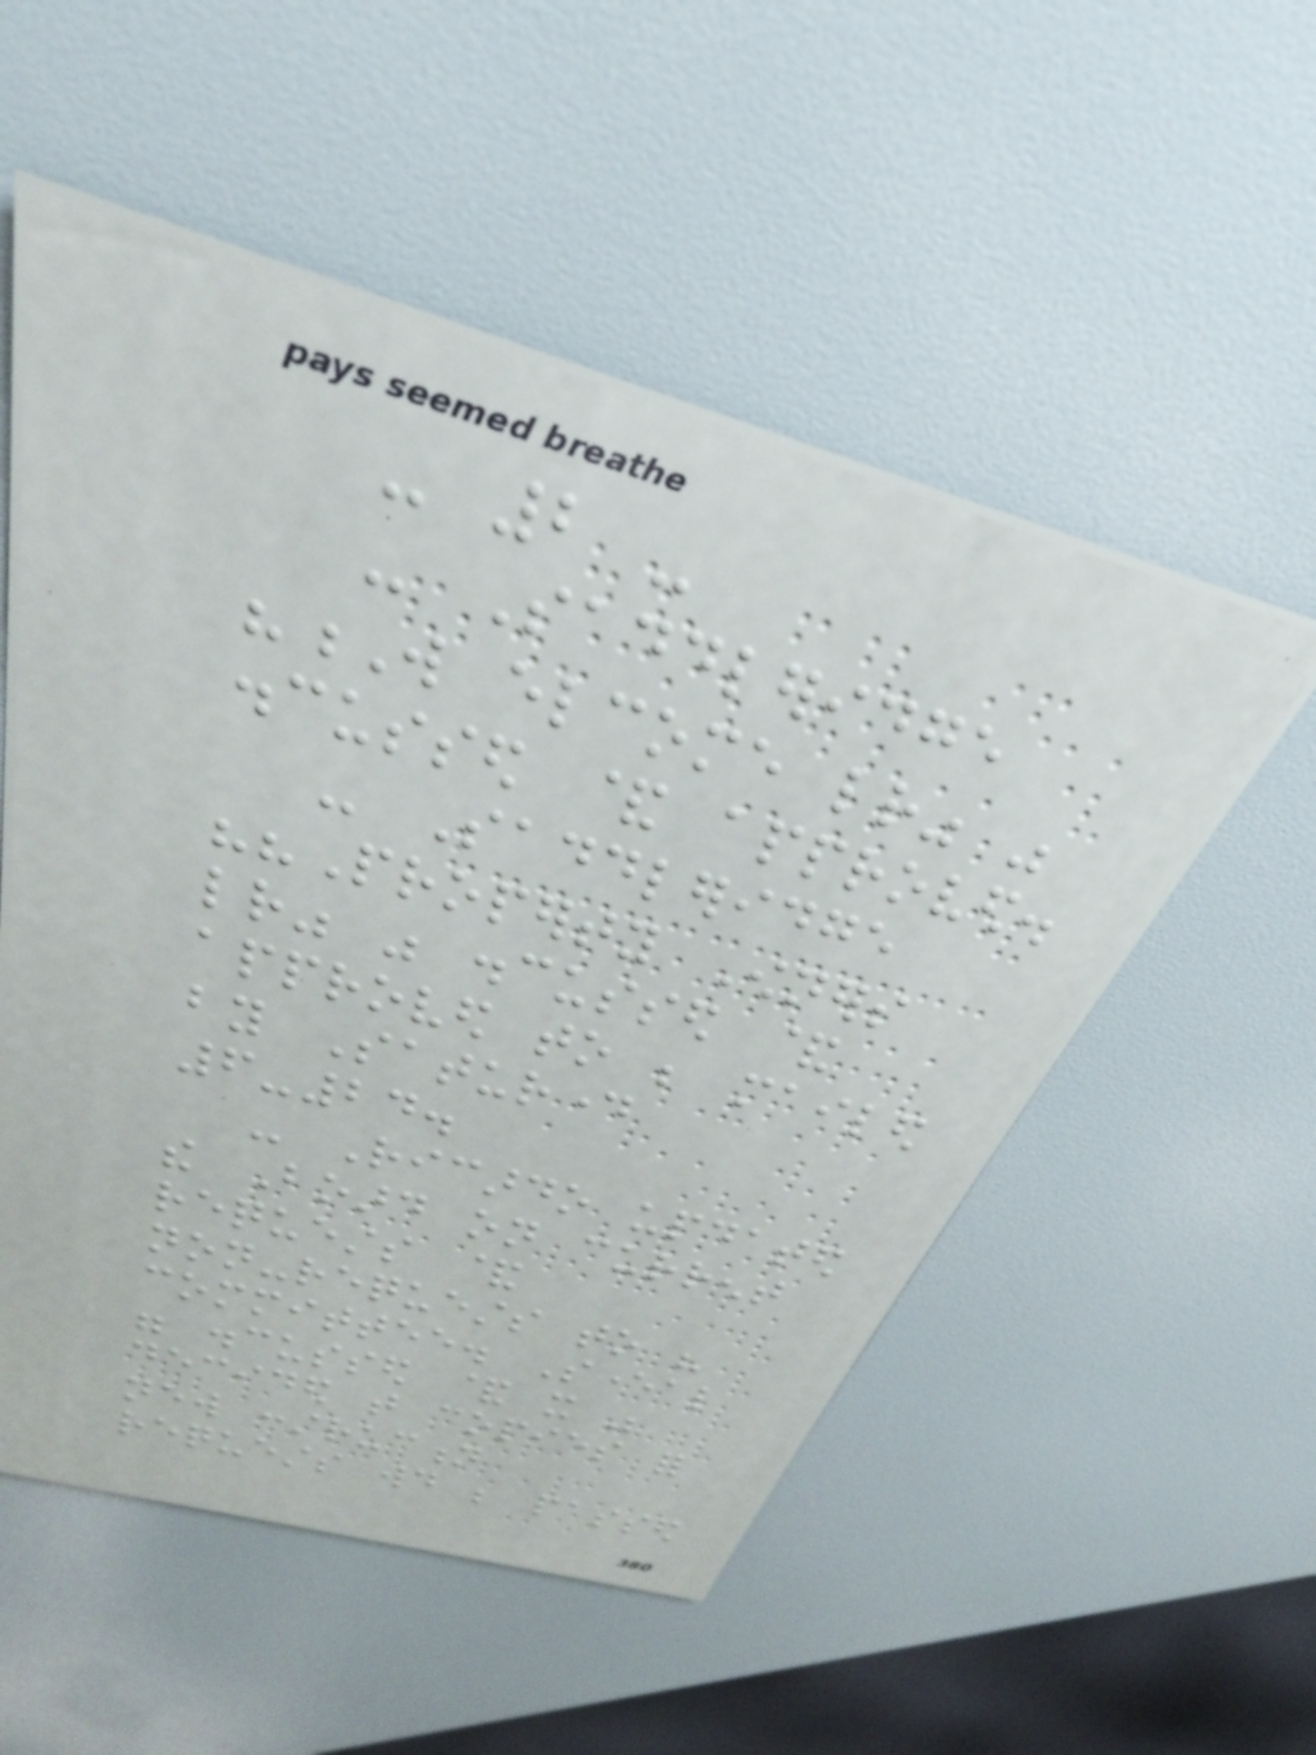- 2 -
- Saddleridge
"W elcome letter" was
discussed & approved.
- Saddleridge
""Property Owners
letter" was discussed &
approved to be mailed
by Saturday
6-24.
- Ricardo updated
the Board on current
requests &
non-requests to his
committee. Several
were discussed & it was
decided that copies for
new construction
requests would be passed
